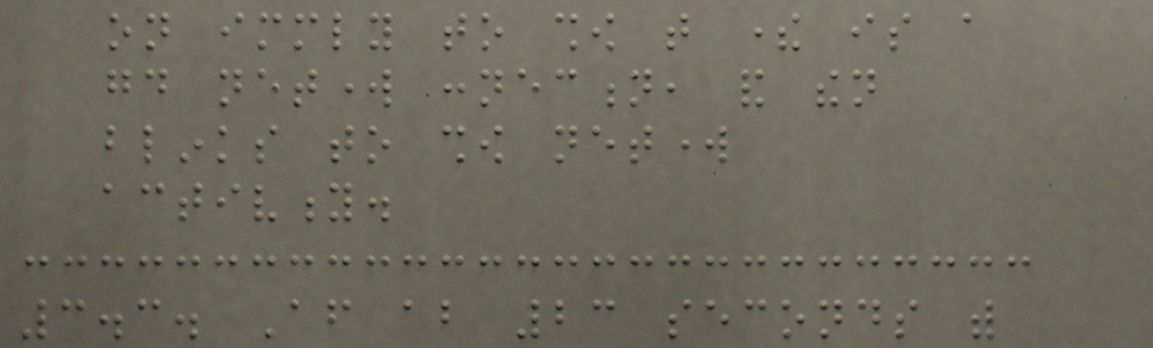on immediately to show that there is a
good network connection, and then
blinks to show network
activity.
3.3. After about 23 seconds with
